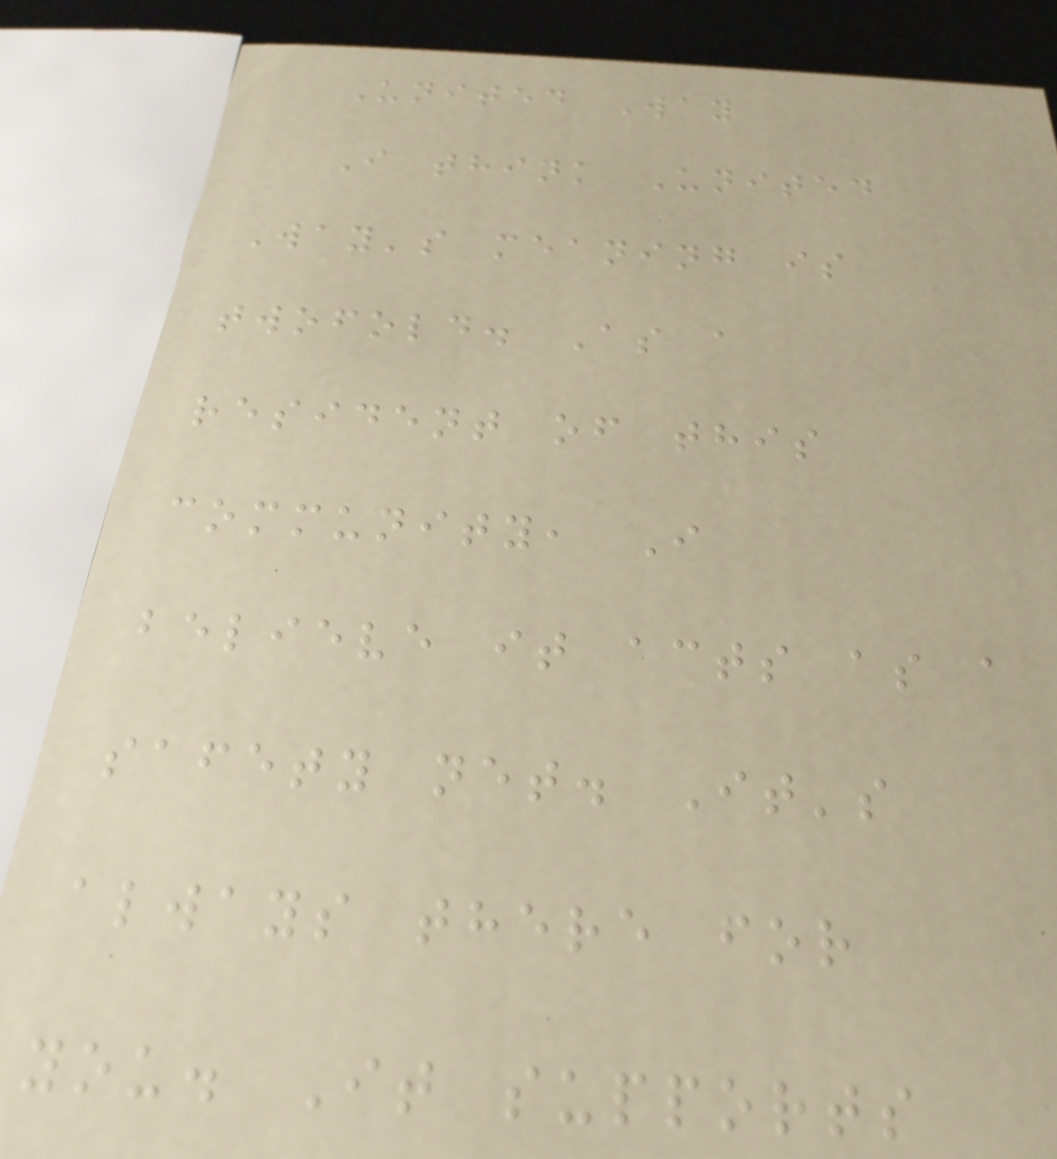United Way
I think United
Way's meaning is
twofold. As a
resident of this
community, I
believe it acts as a
safety net. It's
always there for
you. It supports
